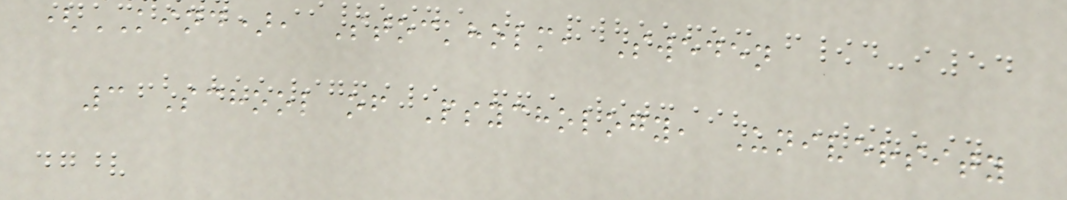(KIND), Stockholm, Sweden
3 School of Psychology, University
